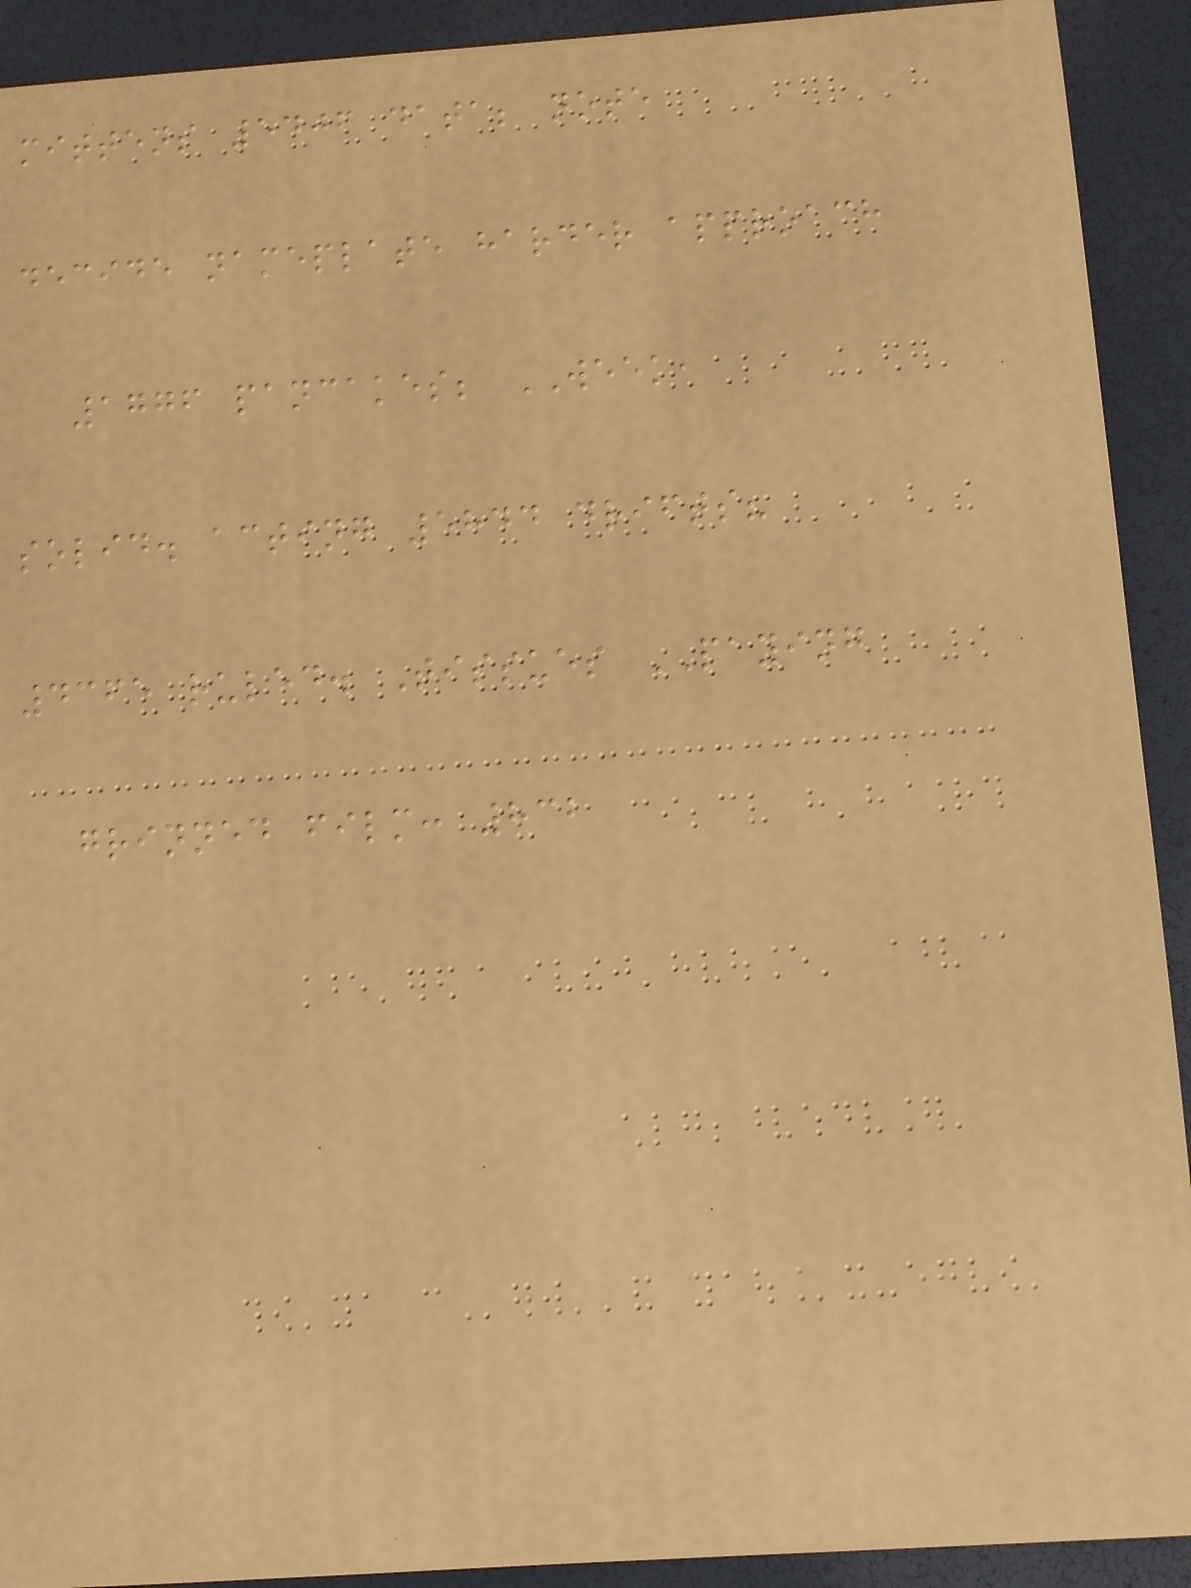mittens 5406 data; note
decide nameplate harder approach
1776 pancakes; WEEK,
solid. acting 5844 drifts?
4365 ruled. Tissues PAYING
grinned film: 832
